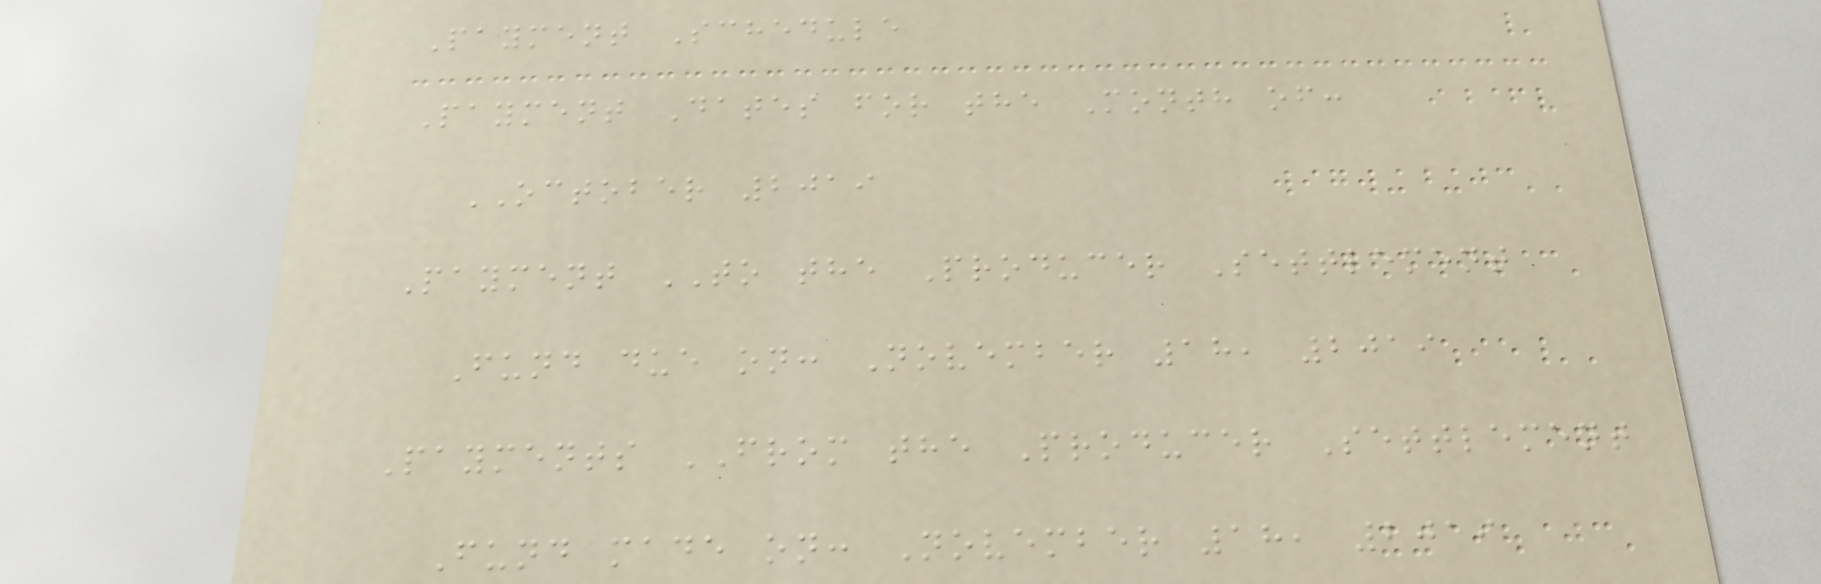Payment Schedule
Payment Dates for the Month of:
OCTOBER 2019
Payment TO the Producer Settlement
Fund due on: November 18, 2019
Payments FROM the Producer Settlement
Fund made on: November 18, 2019
